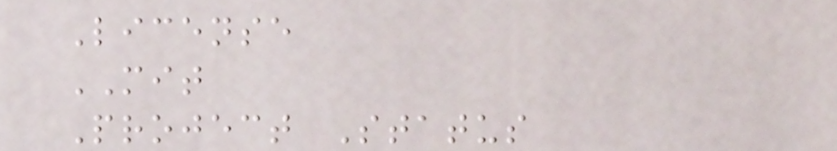License
MIT
Project Status
